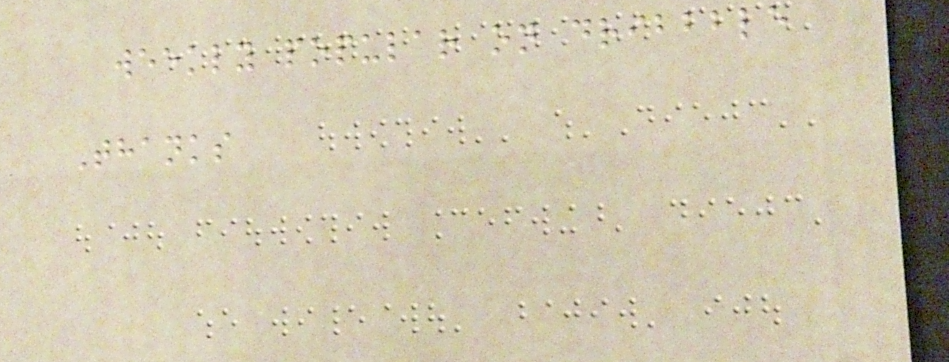weekly popular on dribbble
Thanks
